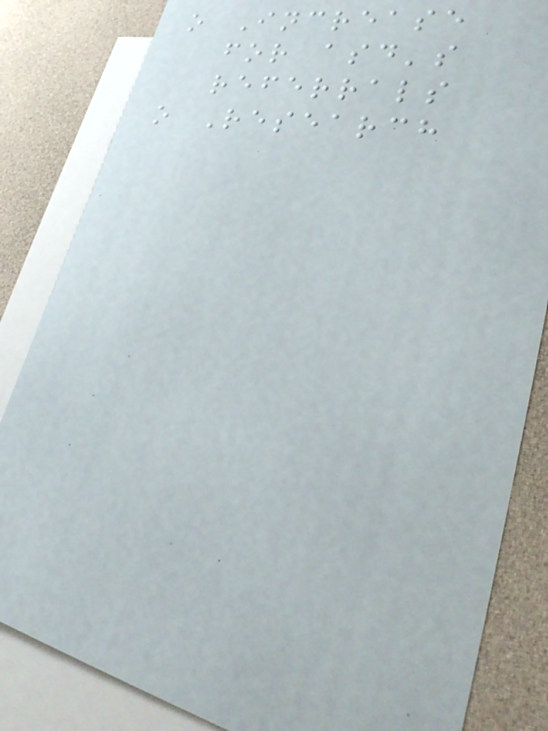o Increase
for asd's
referrals
o Research
